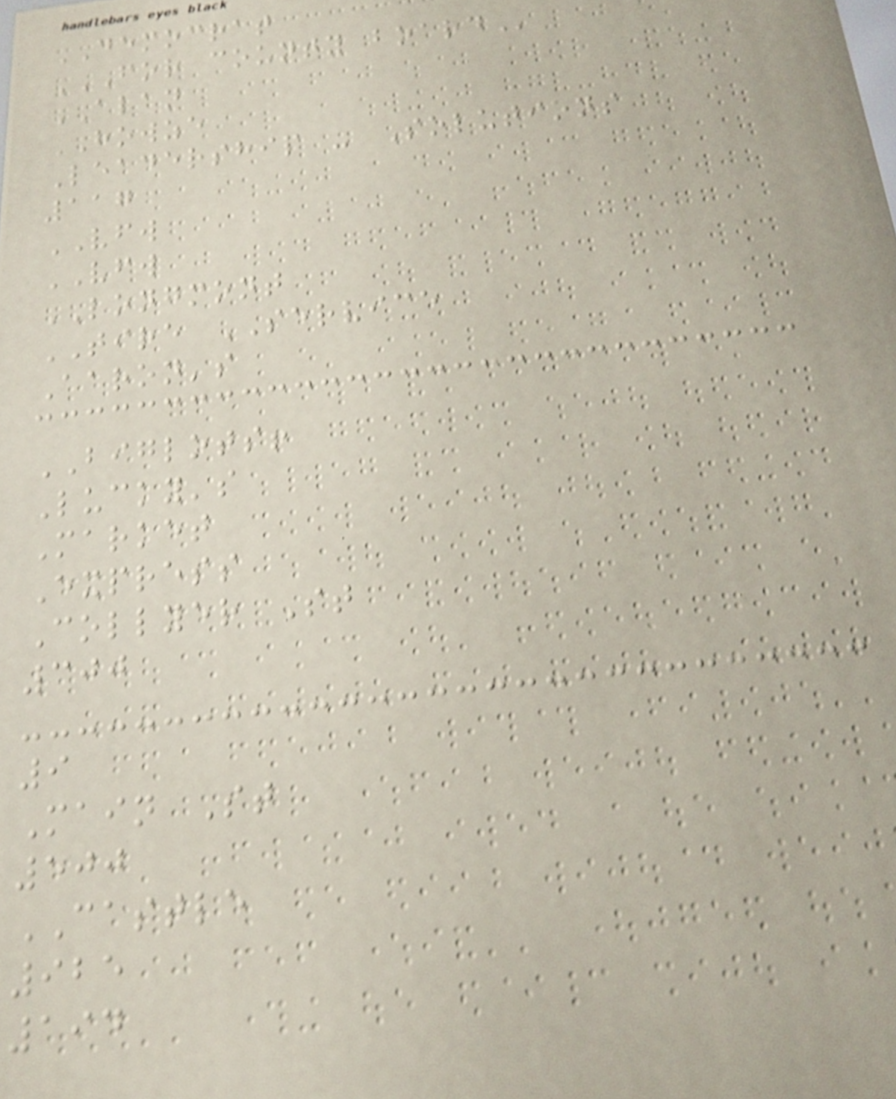DEMOCRAT
FOR COUNTY BOARD
ALAN
HOWZE
Leadership - Solutions
117
VFW
VFW
LONGMONT
TIRE SERVICE
Aaron's
BIGLOTS!
Lucky's
Market
Express
Collyer St
300
9
Main St
500
CASTLE
925
194
